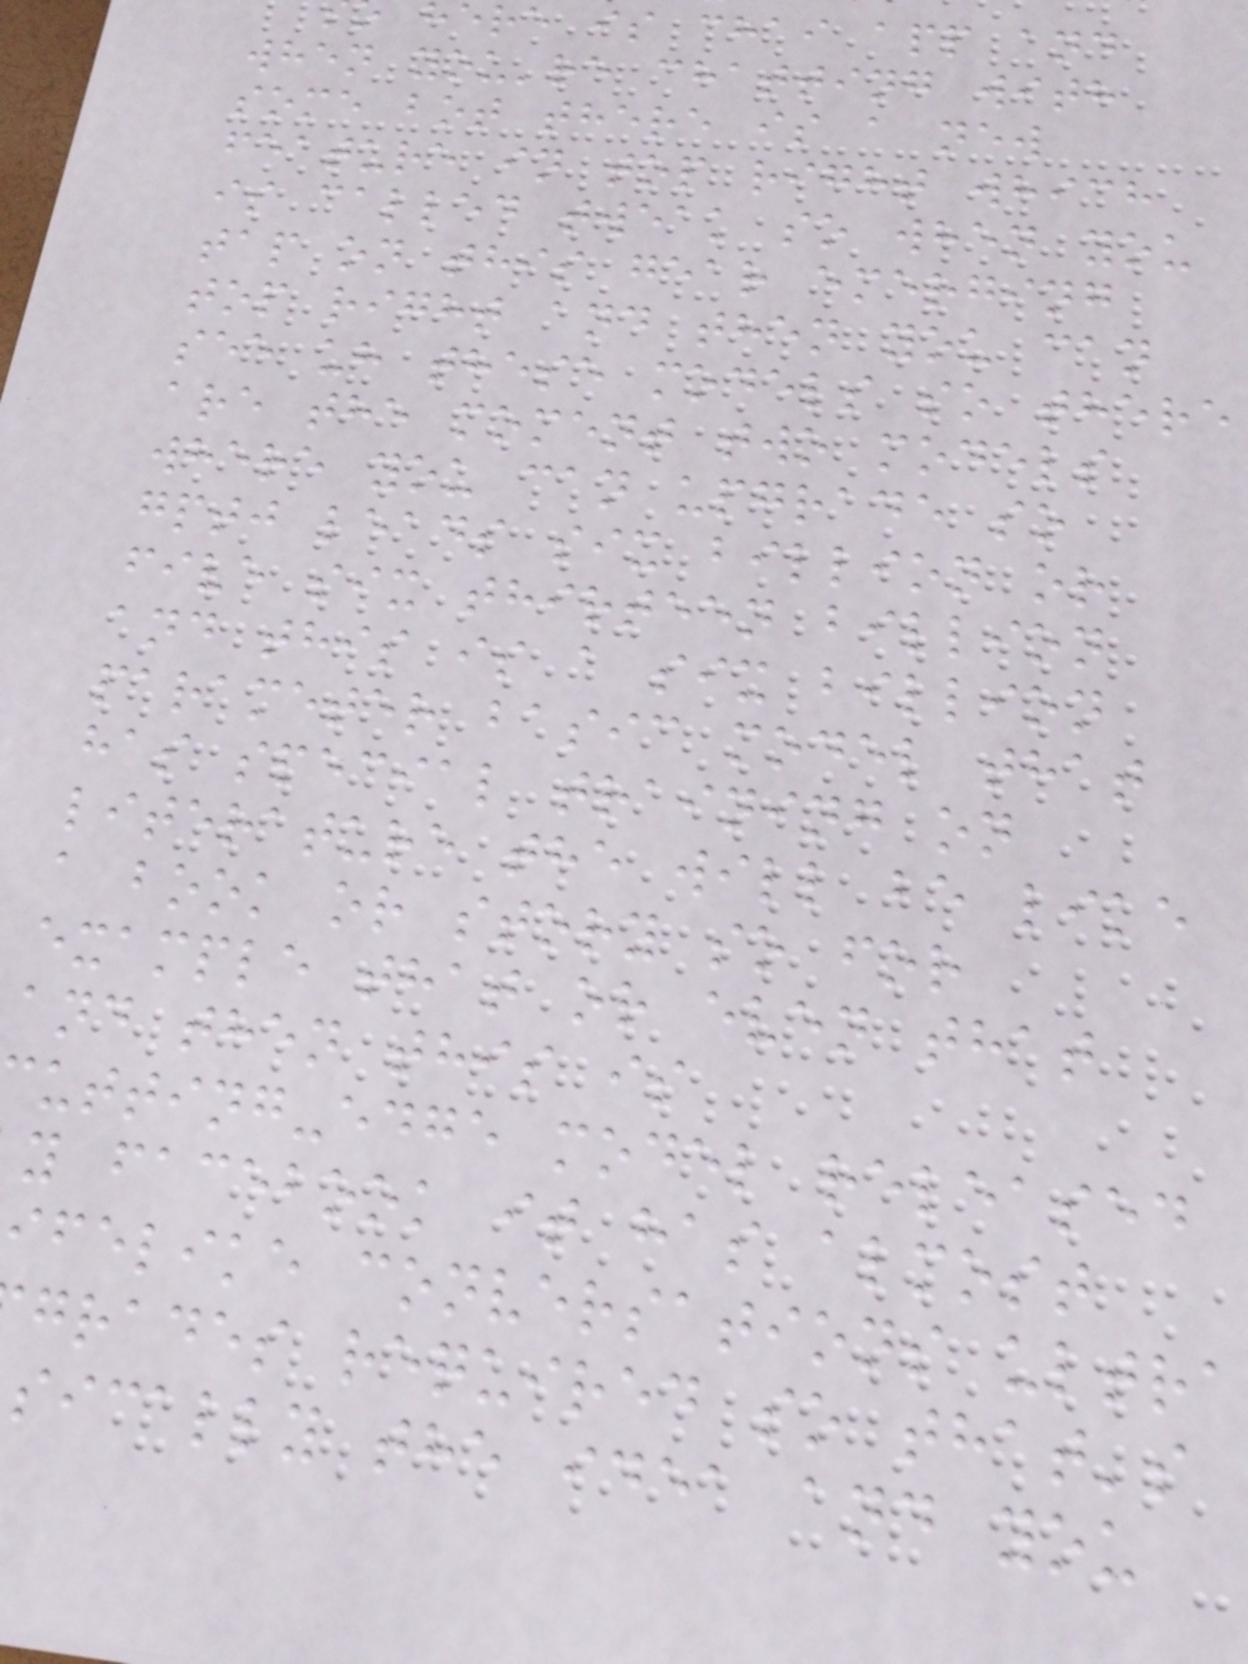ere is chai app and
when you're chatting with
some bot there is a new
feature in top right which
is called tweak so when you
tap on this gear emerging
top right and then you can
see uh these models so there
are the moment two models
where you can upgrade so
gptj leads six billion or
five six thirteen billion
and this is a six billion
parameter basic model that
has special training on
literature the will be like
a book or story so for
example that or even that
and then this is
utting-edge model released
y facebook it has almost
ifelike conversations ultra
grades required so that's
sically the idea and you
